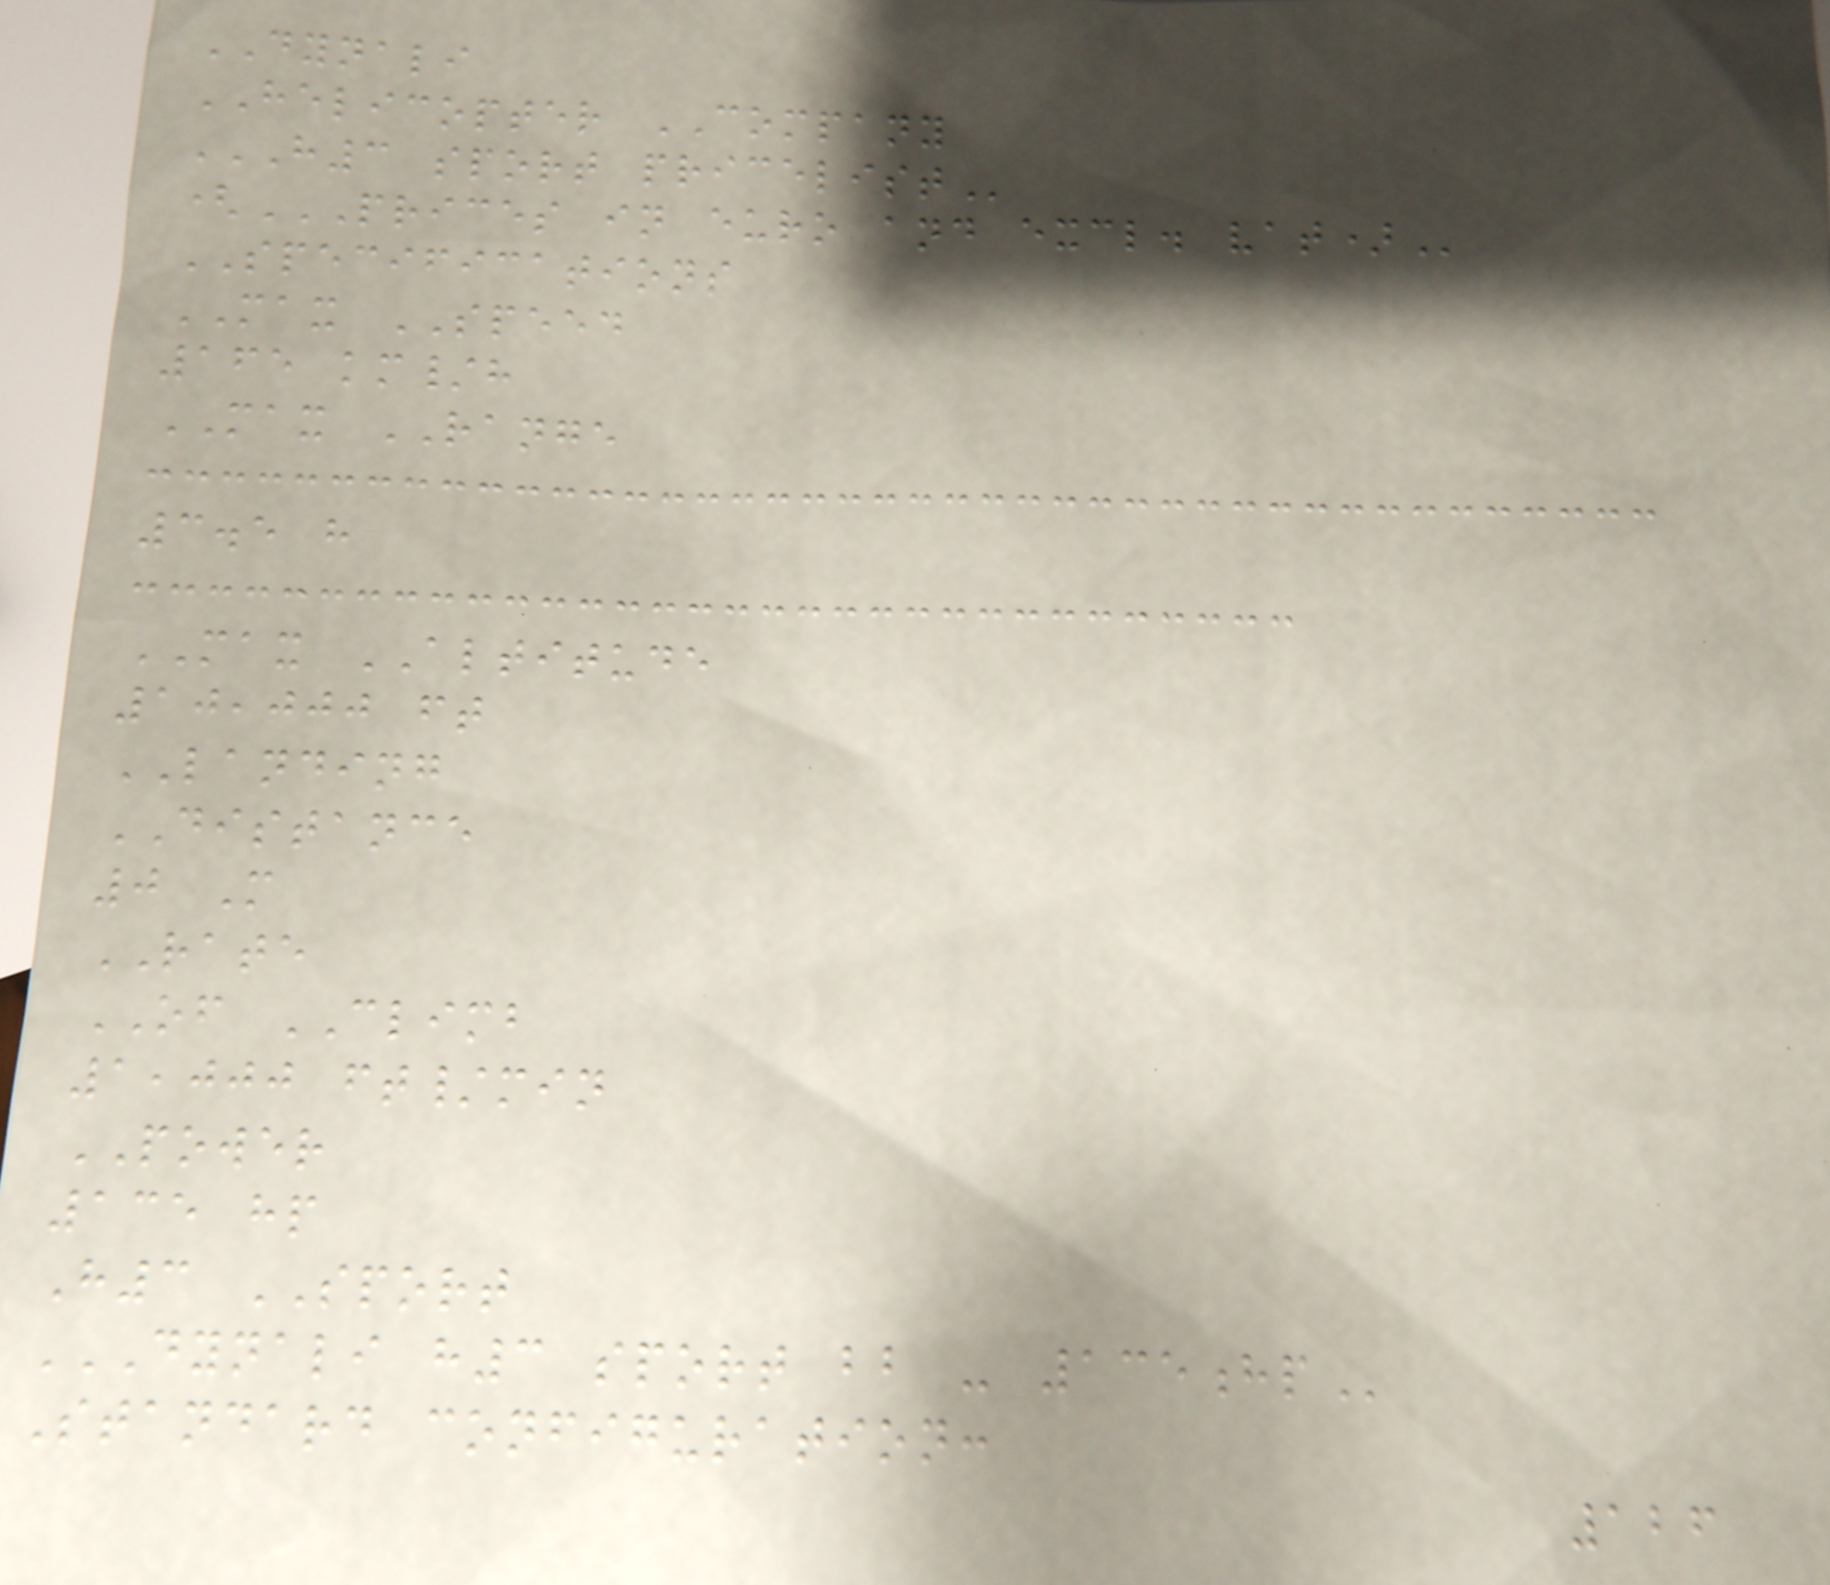DYNALI
HELICOPTER COMPANY
H3 SPORT PRICELIST
(PRICES IN EURO AND EXCL. VAT)
SPECIFICATIONS
MAX SPEED
165 km/h
MAX RANGE
3.5 h
MAX ALTITUDE
10,000 ft
LANDING
DISTANCE
0 M
RATE
OF CLIMB
1,000 ft/min
POWER
135 hp
H3 SPORT
DYNALI H3 SPORT BB - 135HP
Standard configuration:
126
